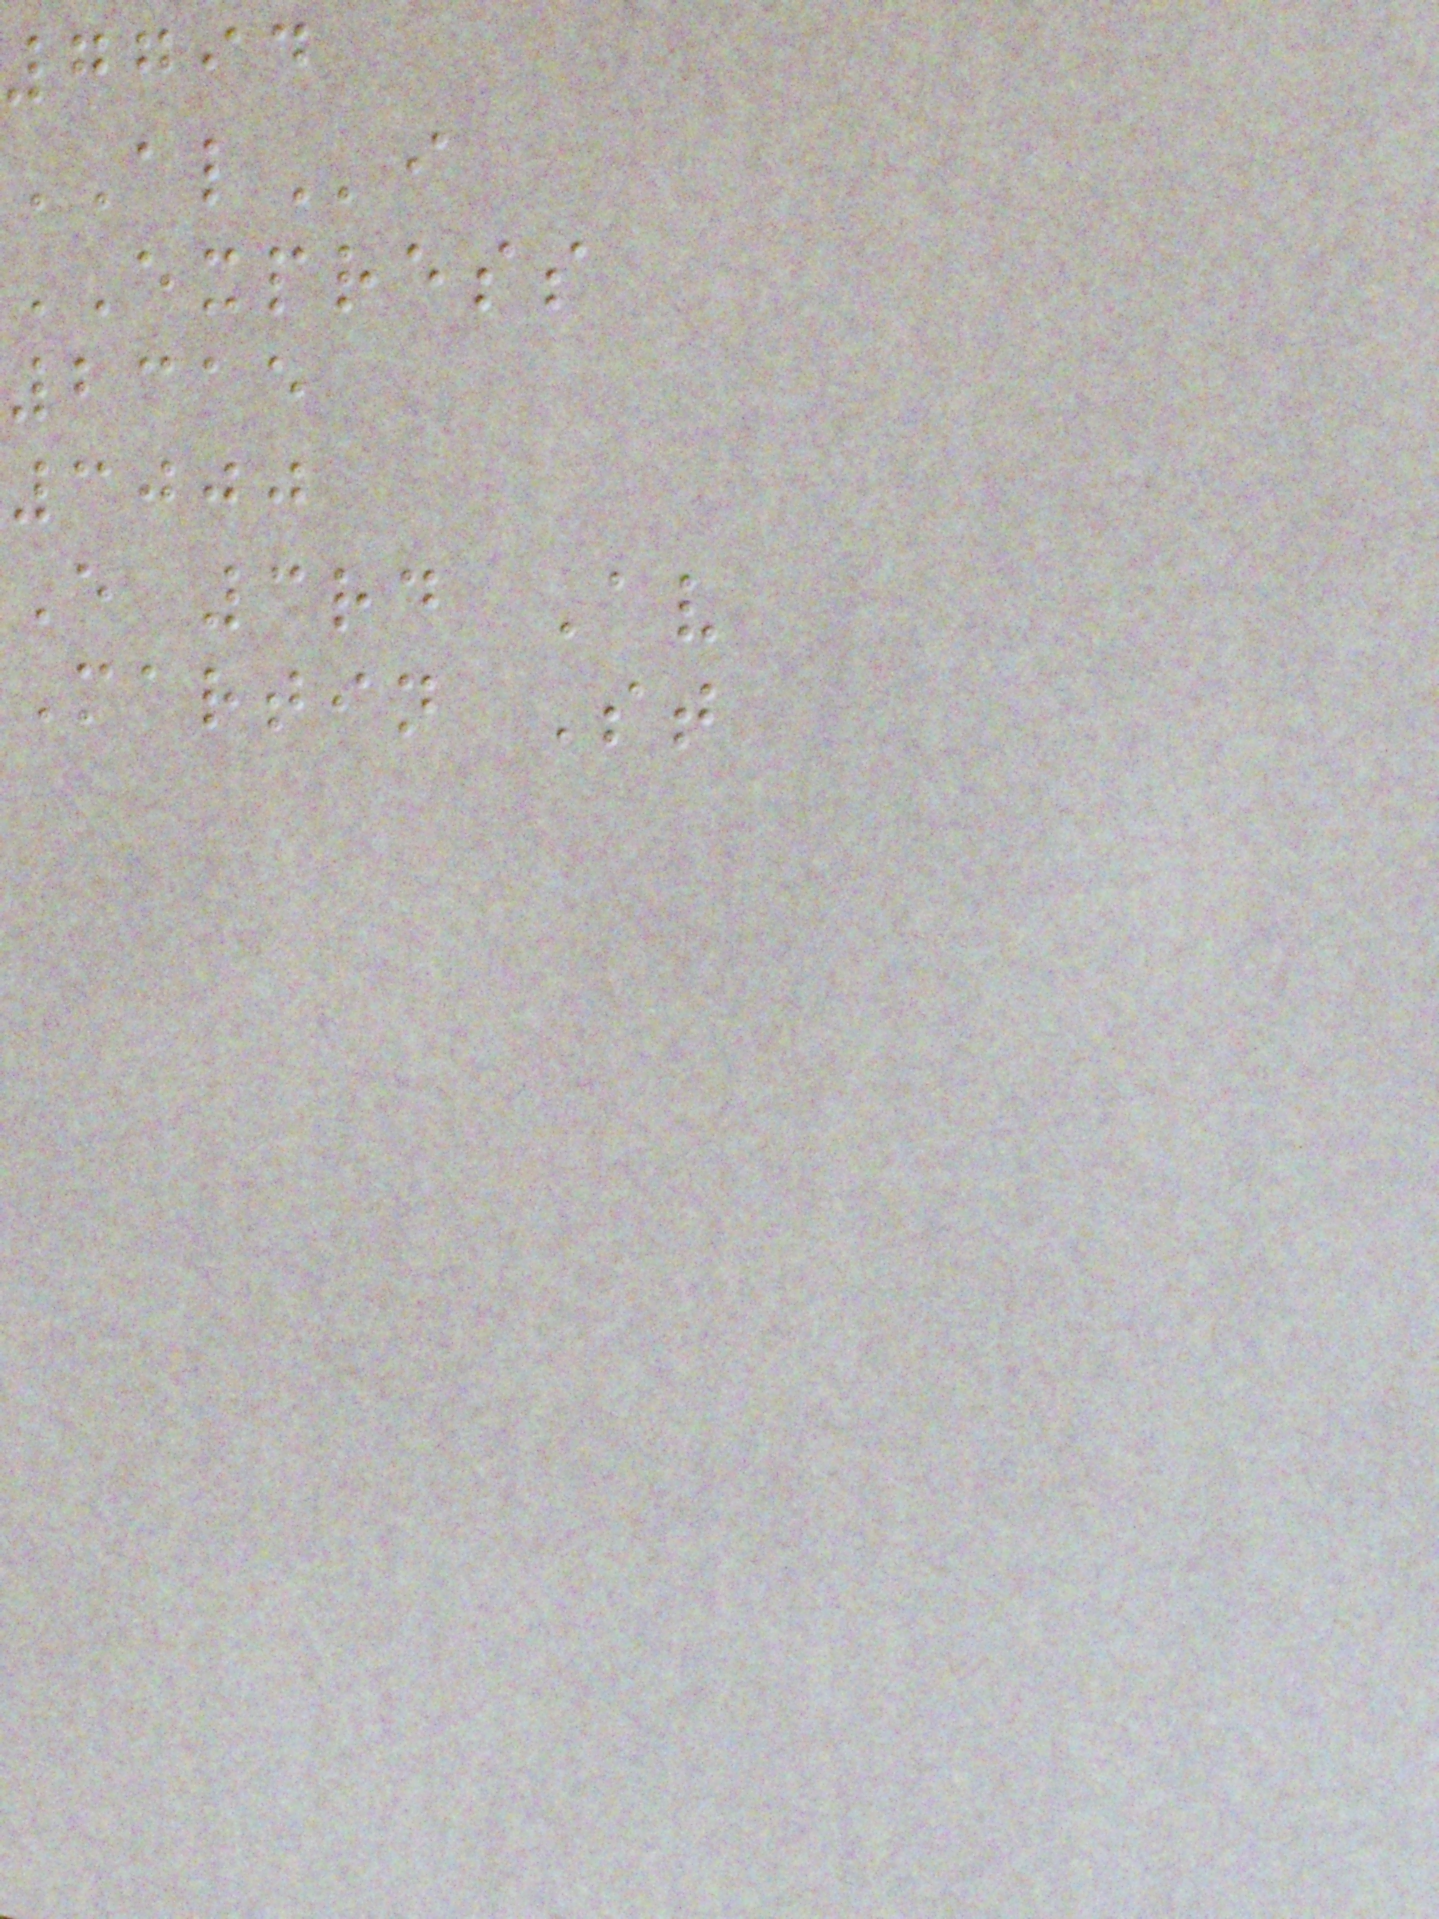7794
ALi
EXPRESS
2315
3000
E 3rd Av
Martin St
